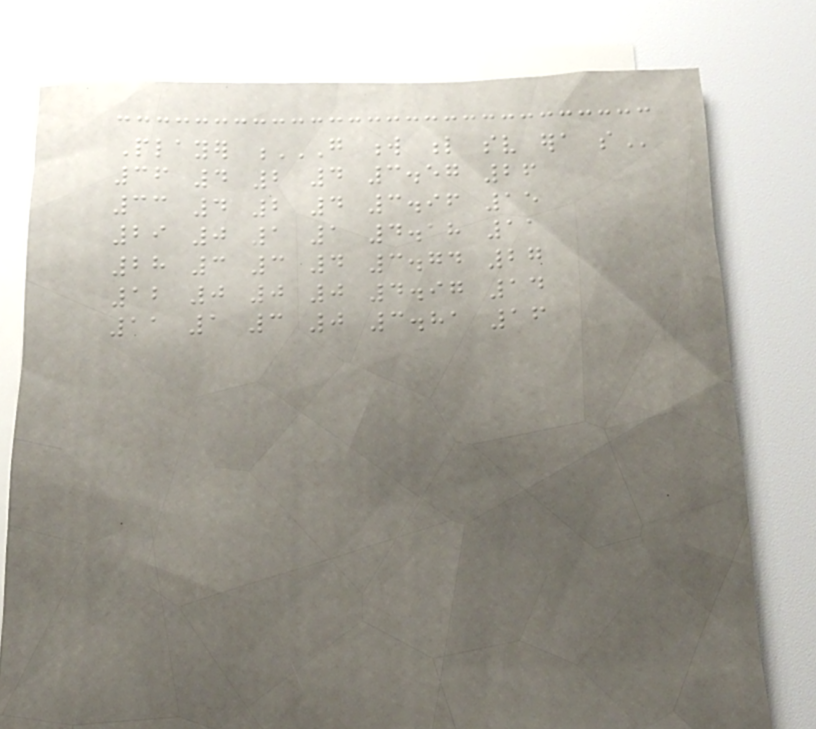Player G W L SV ERA SO
36 4 2 4 3.57 26
33 4 2 4 3.96 15
29 0 1 1 4.18 11
28 3 3 4 3.74 27
12 0 0 0 4.97 14
11 1 3 0 3.81 16
